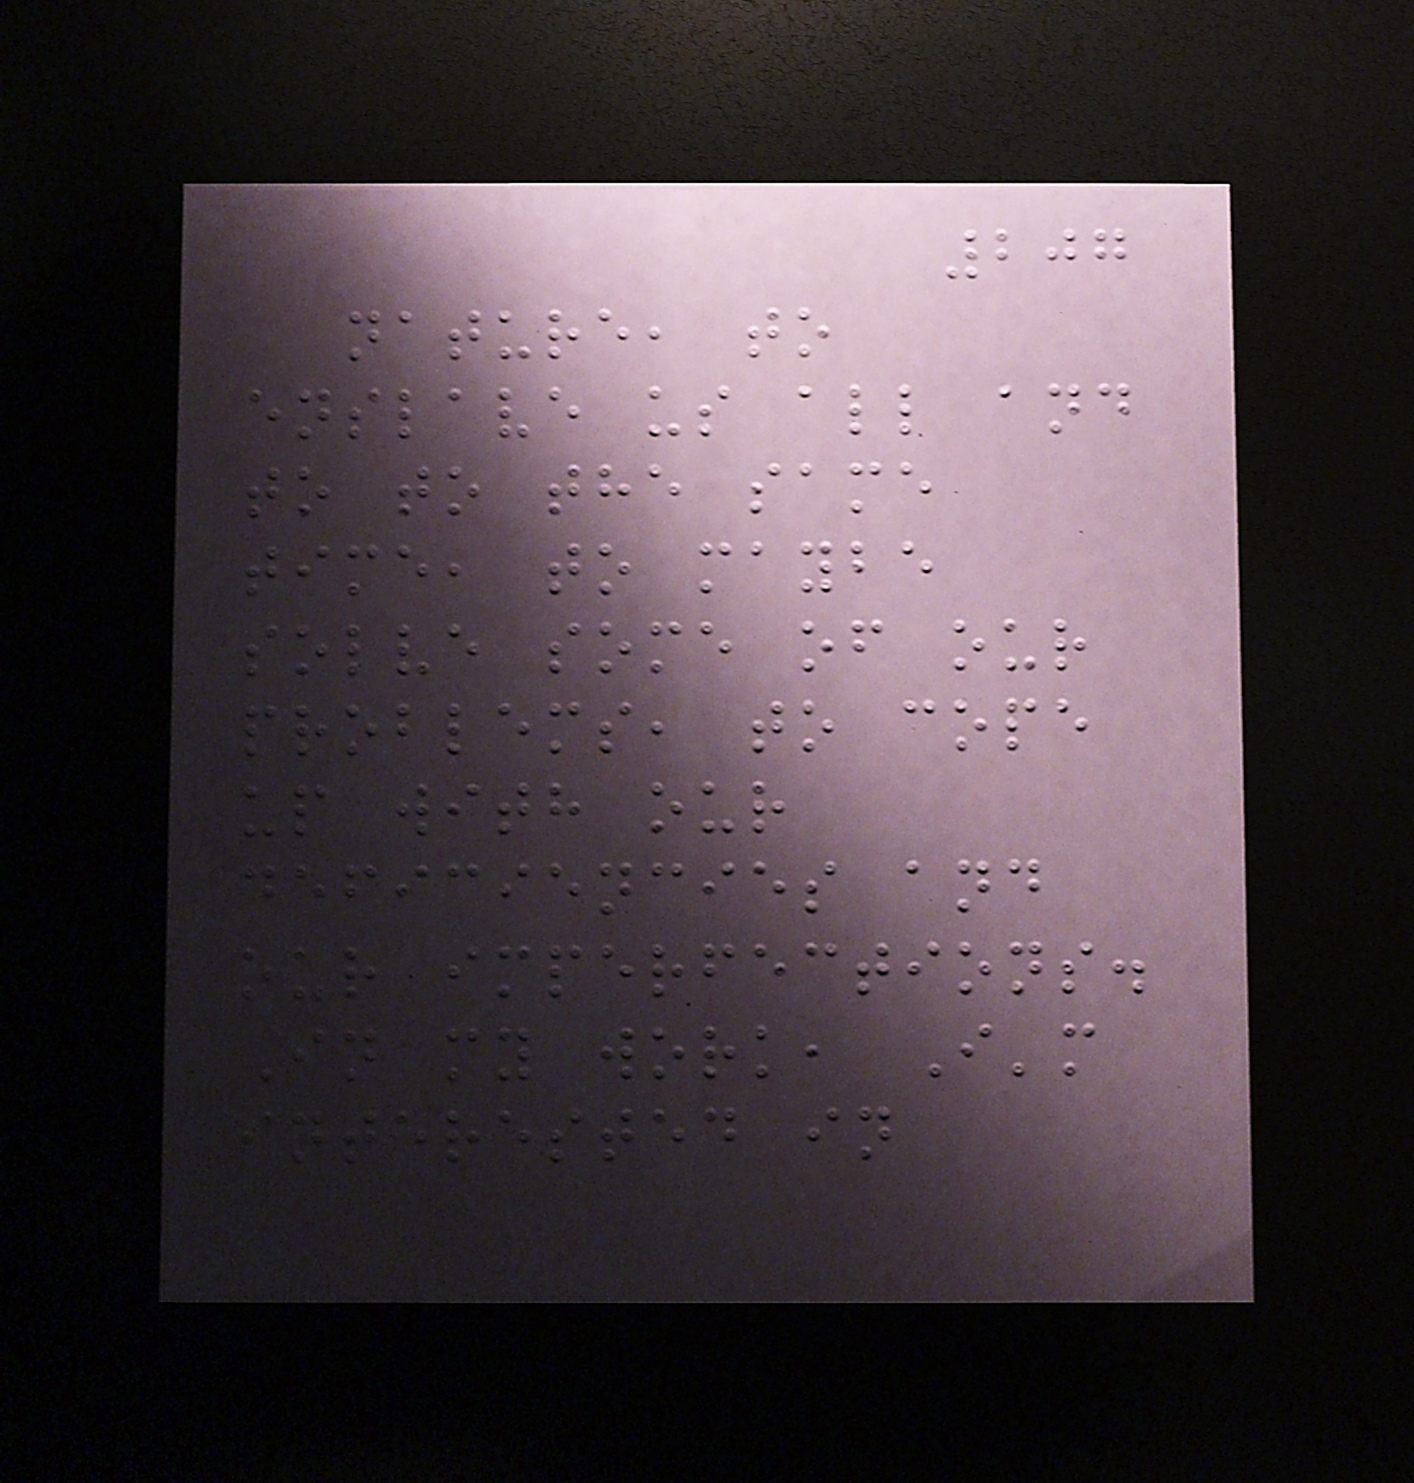207
nature, to
enslave us all and
to to the same
time, to maybe
solve some of our
problems, to cope
up with our
deficiencies and
our imperfections.
In my work, I'm
interested in
